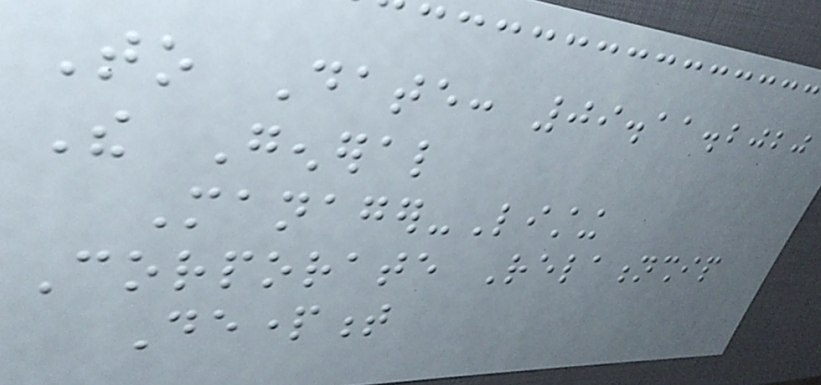To Date: 09.11.2020
The General
Manager-Listing
Corporate Relationship
Department
